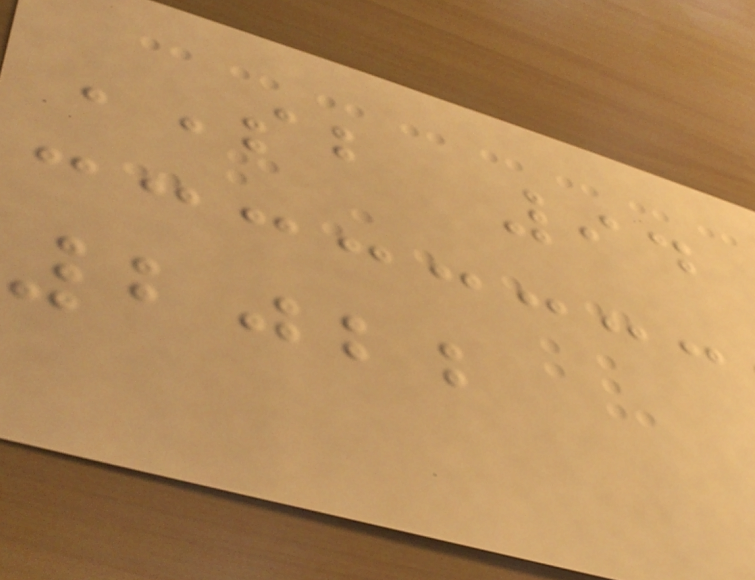SB 94
2022
